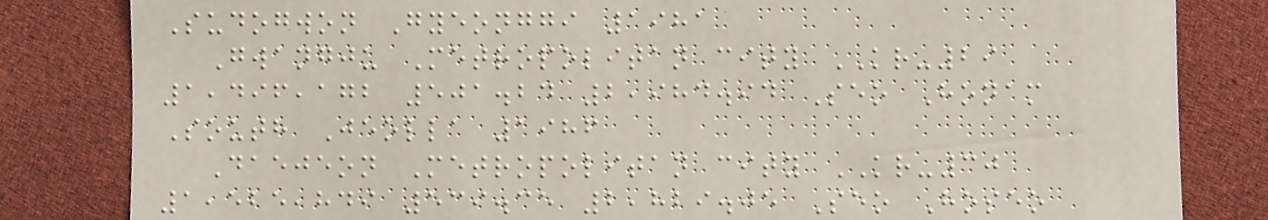Sudogwon Gyeonggi 1981
Gwangju Metropolitan city KR-29
1,496,172 501.24 2,984.94 Seo Honam
South Jeolla 1986
Daejeon Metropolitan city KR-30
1,525,849 539.35 2,829.05 Seo Hoseo
